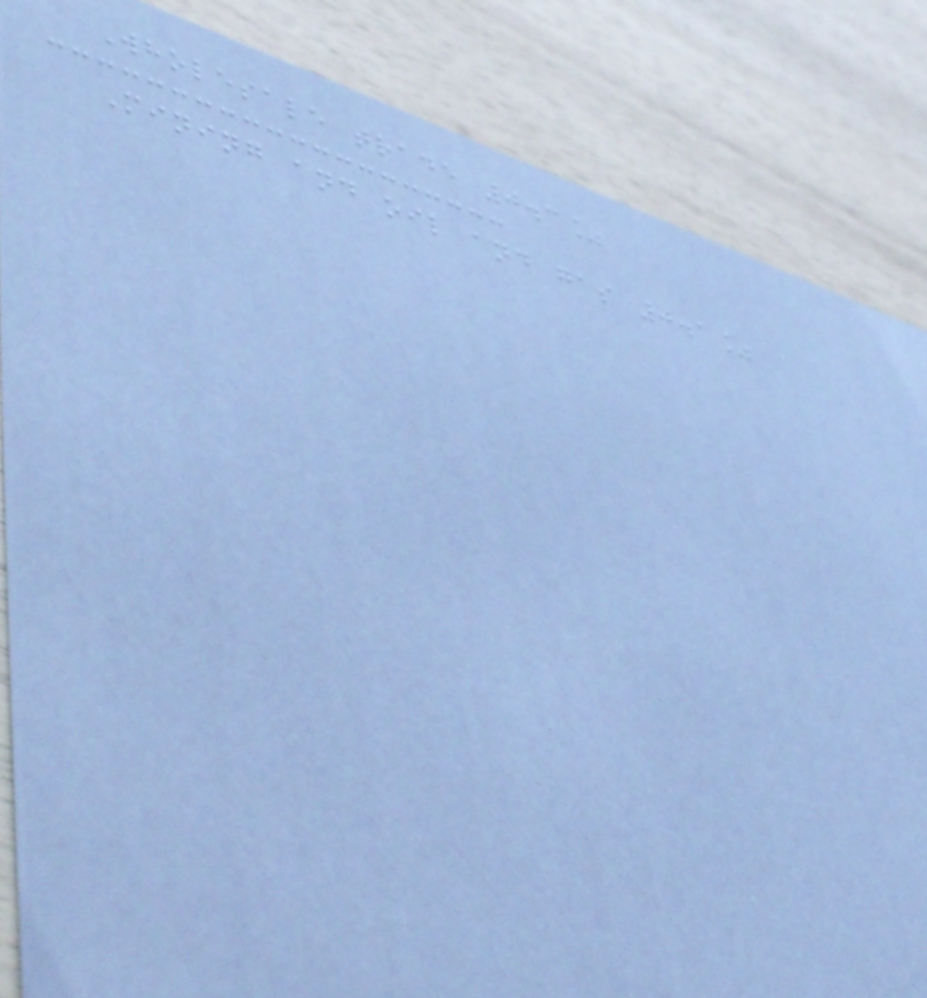Wholesale trade 0.3%
Mining and oil and gas 0.1%
